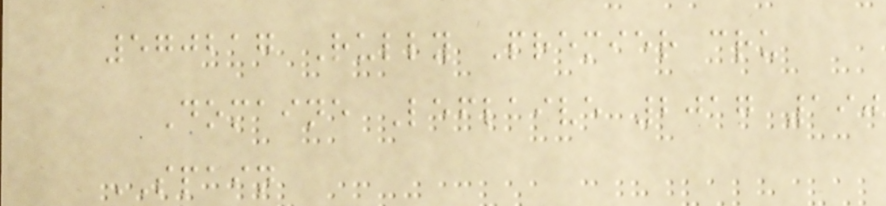570217 Rully Premier cru
Domaine Leflaive 2017 190
SPAIN
